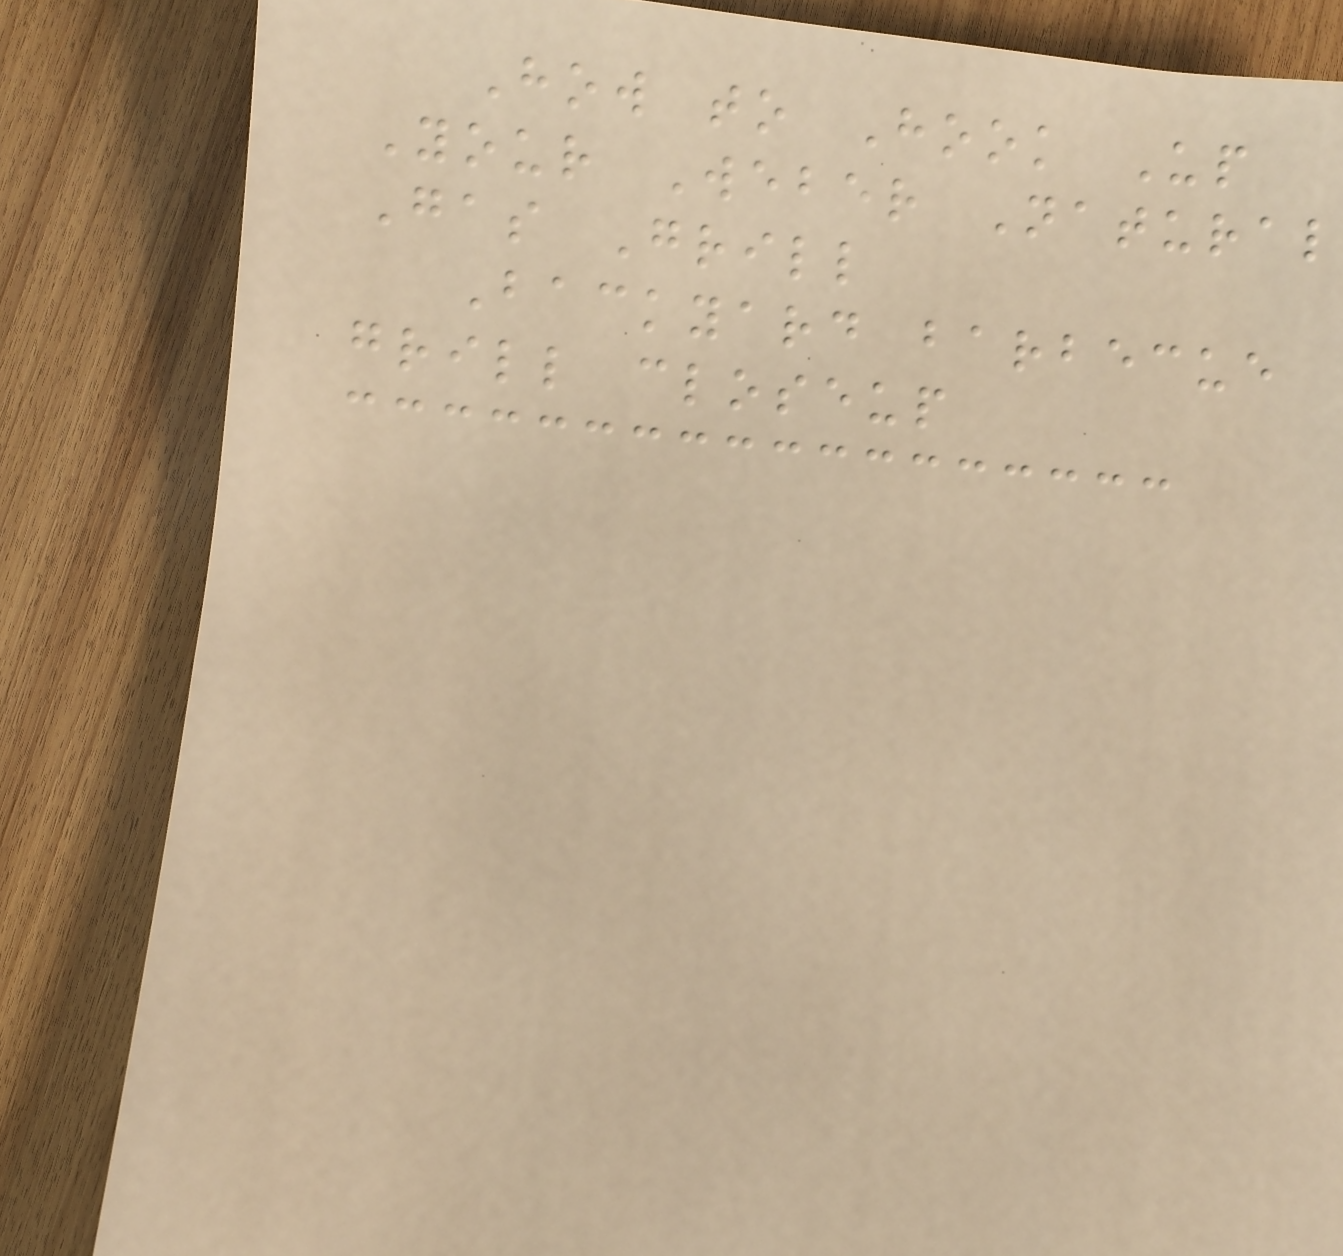How to Hook Up
Your Weber Natural
Gas Grill
Backyard barbecue
grill closeup
